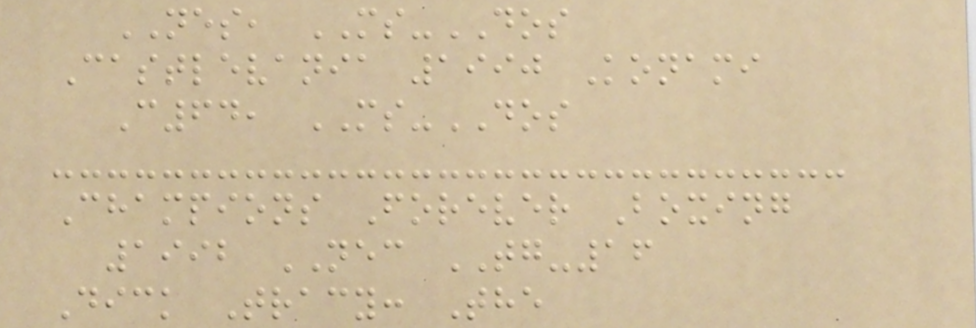NES, MS-DOS
Castlevania 1990 Konami
C64, MS-DOS
Champions Forever Boxing
1992 NEC TG-16
Dick Tracy: The
